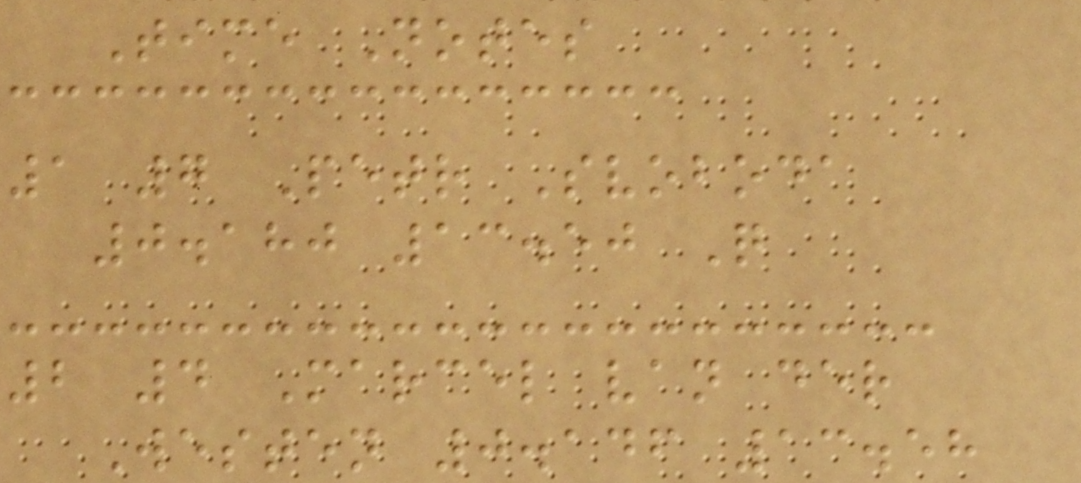Time Notes
1 7 Petr Svoboda
0.180 13.50 Q
2 4 Marcel van der
Westen 0.146 13.58
